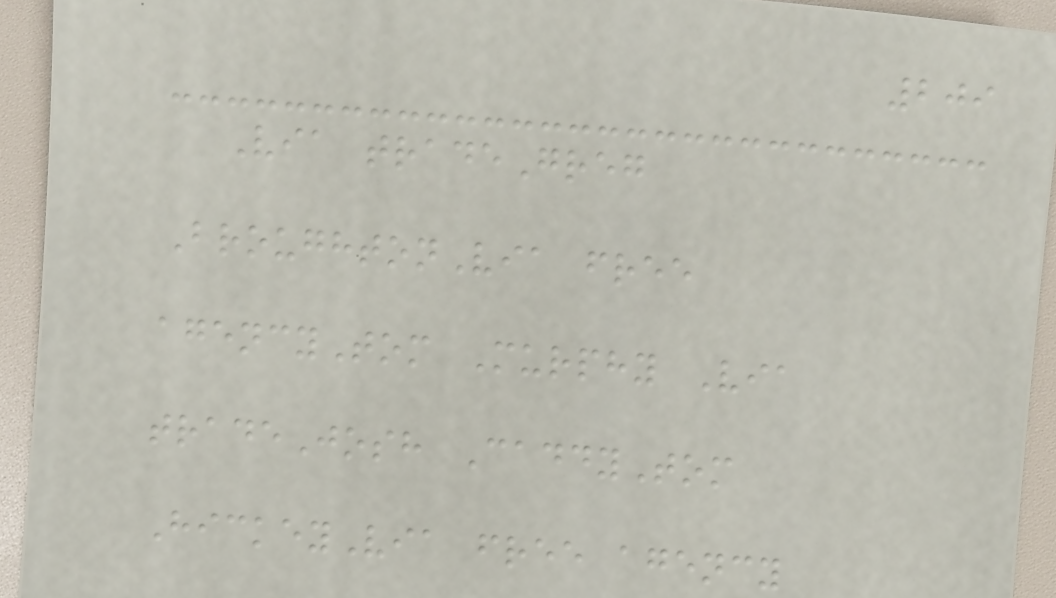209
Via tradeGreg
BroughtonVia free
agencyTom Murphy Via
tradeJosh CaddyTom
HickeyVia free agency
